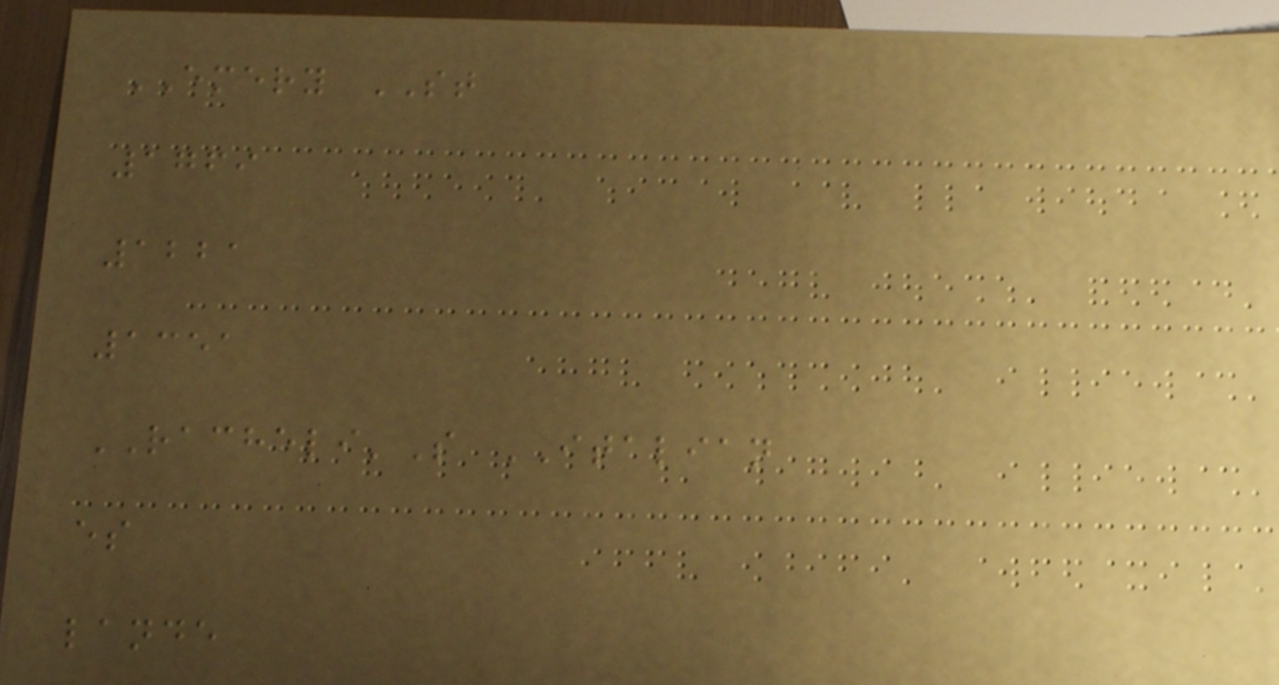EMERY ST
1769
1221
1351
RACHELI'S ITALIAN
es
lande
